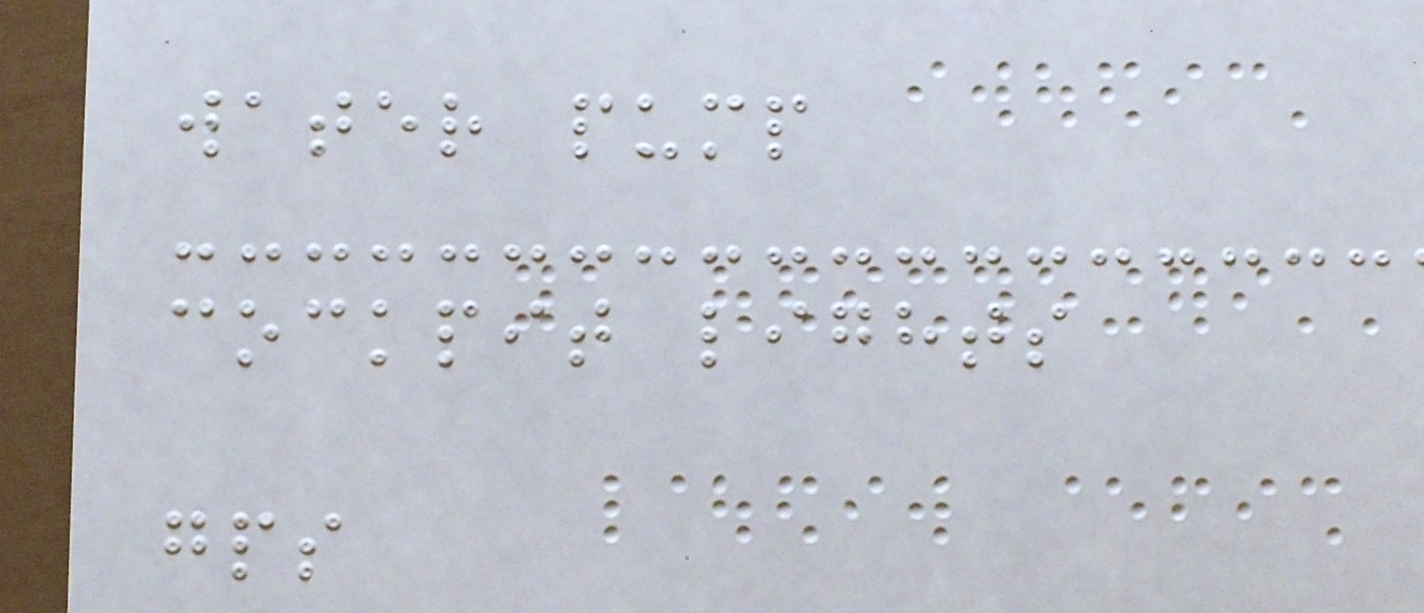water pump
cockpit lights
gps
